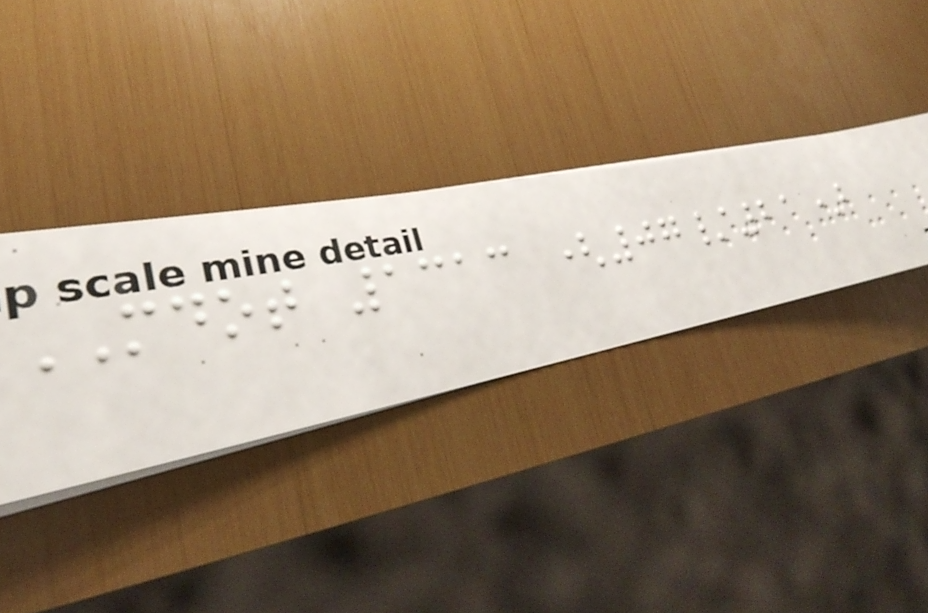MDOT 1313 (07/21)
